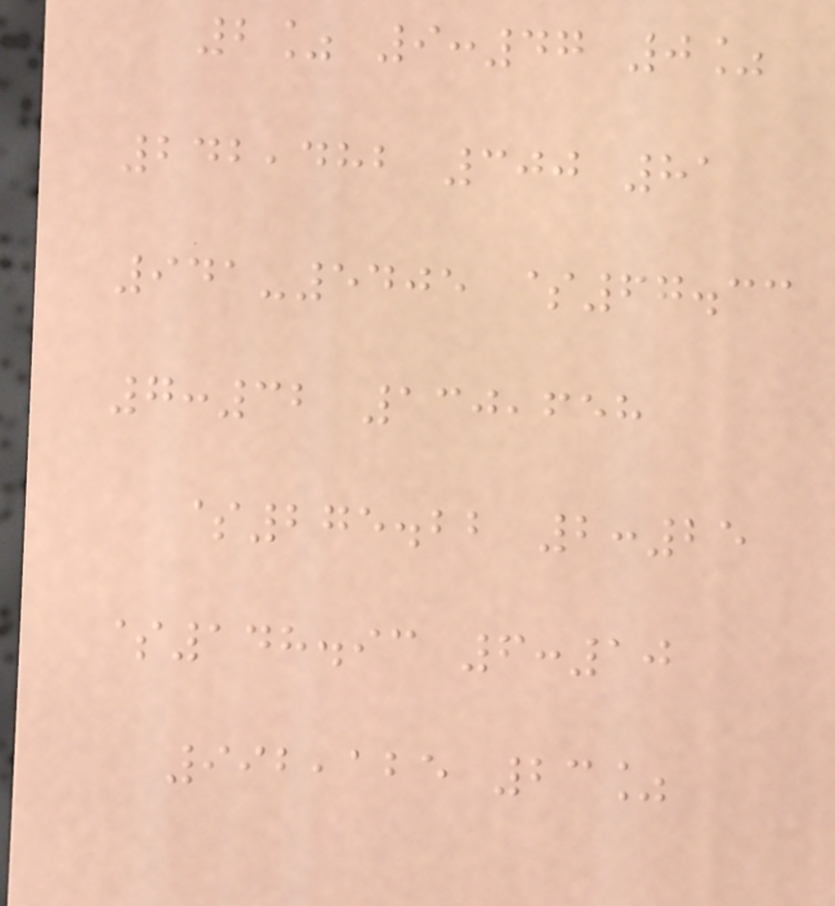2% 9:47 0%
242,482 300 81
941-5405 $67.33
7:32 130,658
$275.22 2:25
$148.93 6:10
992,125 23%
